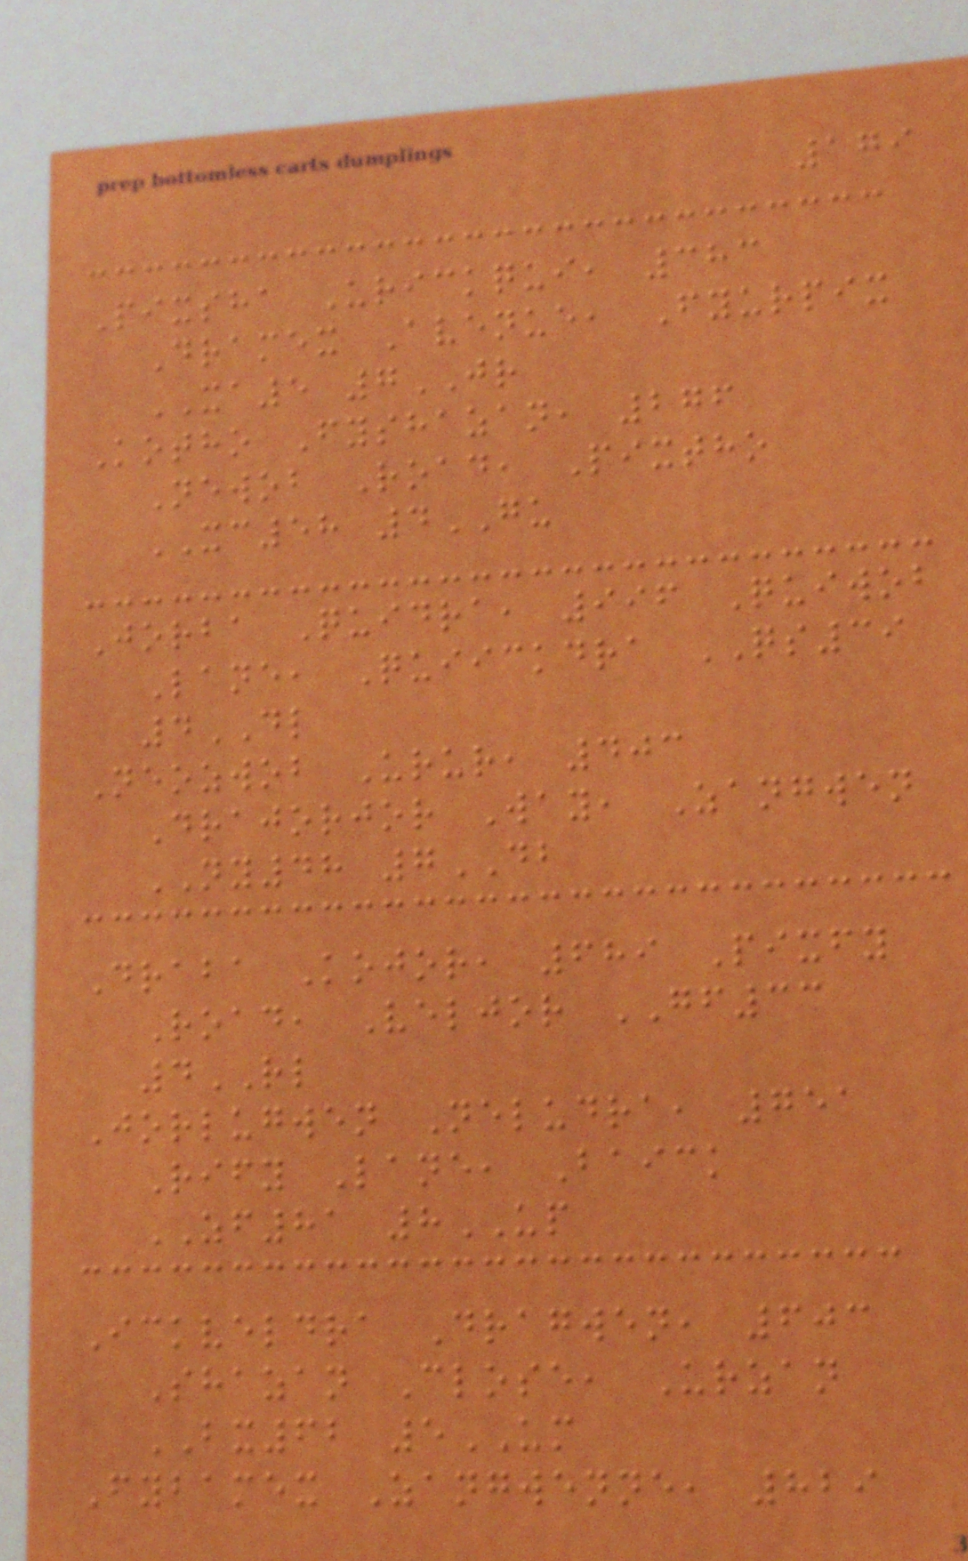179
Pixsha Urickqui, 383
Dramex Avenue, Fyurpix
XA5 7JR
Kotho Fyshazan, 276
Newob Road, Pixtho
XC58 4GU
Jorba Quidra, 996 Quiwob
Lane, Quiickdra QS39
4DL
Neozwob Urur, 403
Drajorjor Way, Zangwen
NY48 7DB
Draba Kojor, 689 Pixfy
Road, Veljor GF33
4RL
Jorlugwen Neludra, 751
Rify Lane, Baick
ZF81 8UP
Ickveldra Dragwen, 603
Shazan Close, Urzan
BX62 5UM
Fybamex Zangwenne, 829
